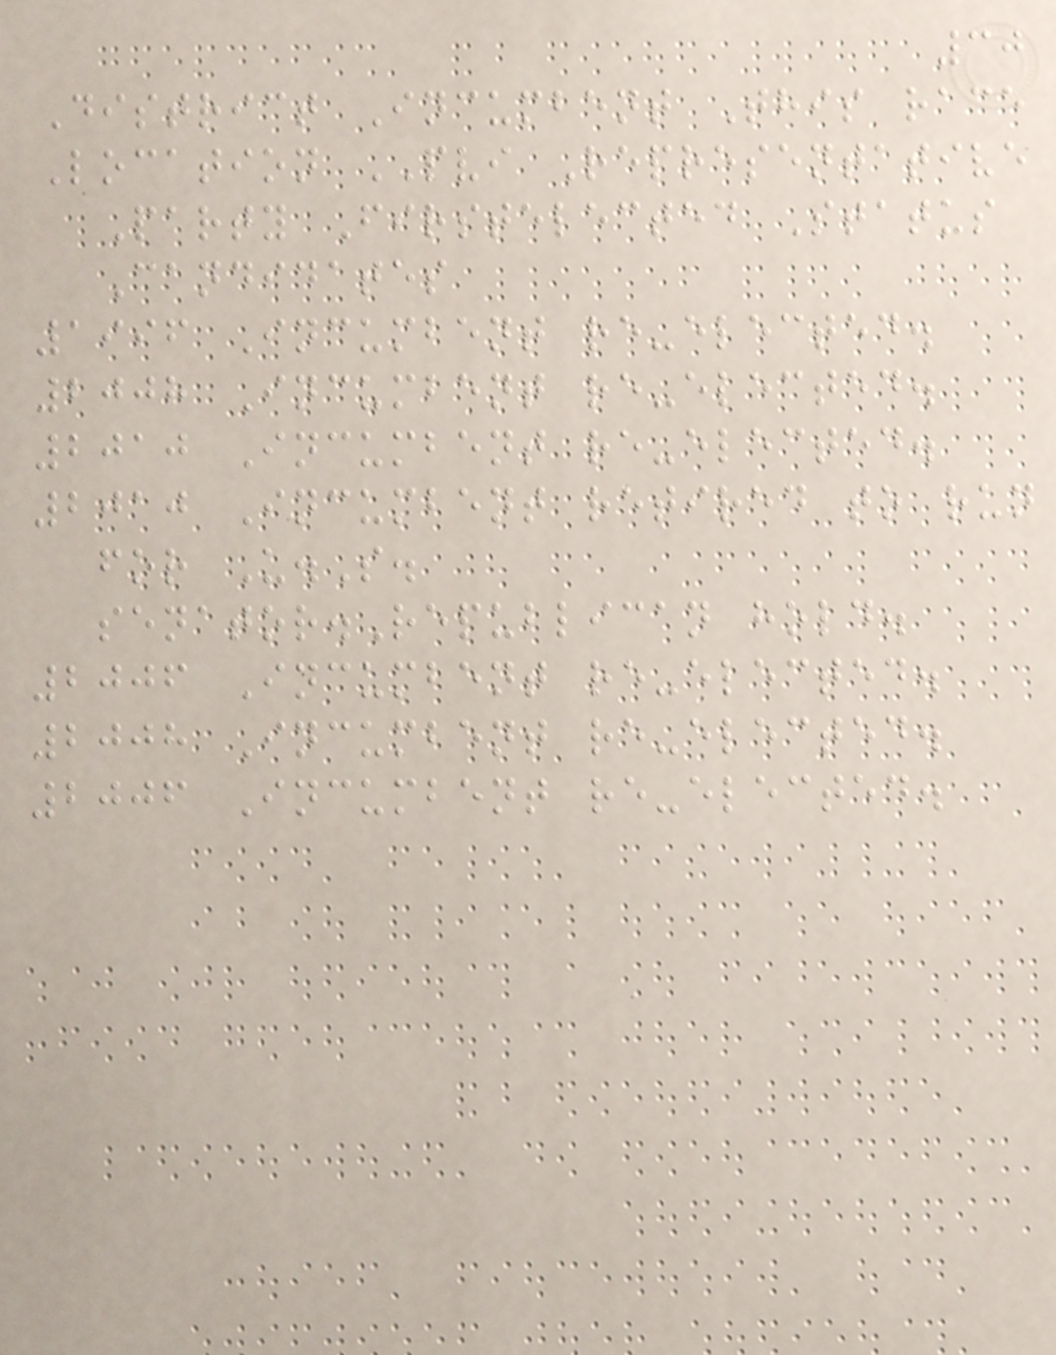30
District Incumbent This race
Location PVI Representative
Party Firstelected Status
Candidates
1996 Incumbent re-elected.
2008 Incumbent re-elected.
2010 Incumbent re-elected.
2010 Incumbent retired to run
for U.S.
senator.Republican hold.
2006 Incumbent re-elected.
2008 Incumbent re-elected.
2006 Incumbent re-elected.
